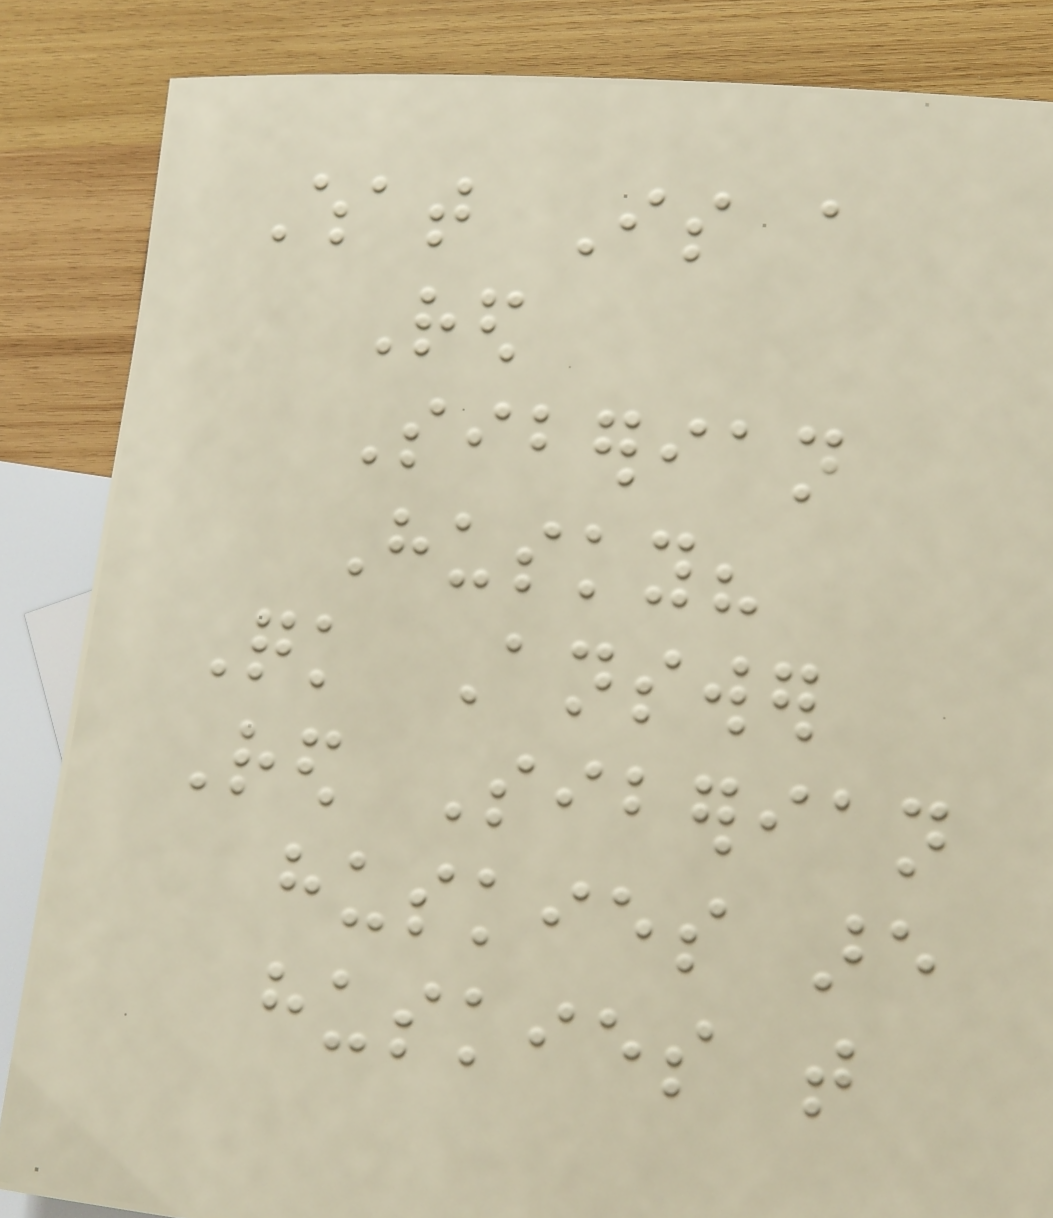What Is a
Red
Siberian
Husky?
Quick Answer
Red Siberian
huskies are
huskies that
